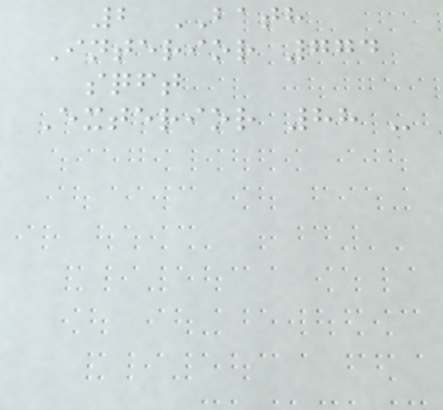2 BATH
Interior 774
sqft
Exterior 88 -
